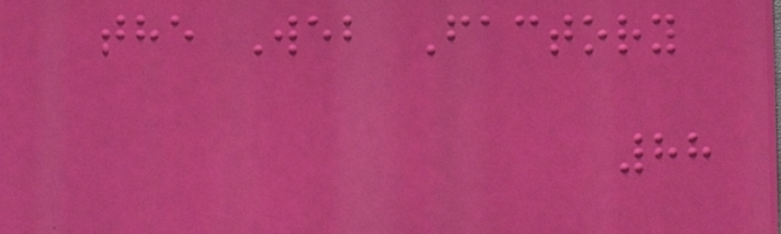the Web Factory
88
